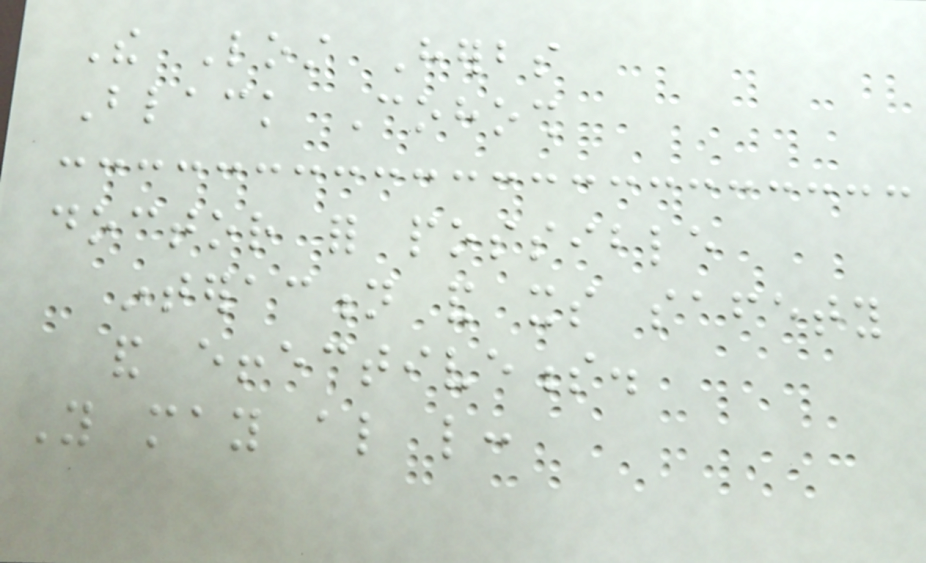The Lost Herbs
Black Cohosh
doctor for possible
interaction and its safety
and effectiveness.
You may also like:
